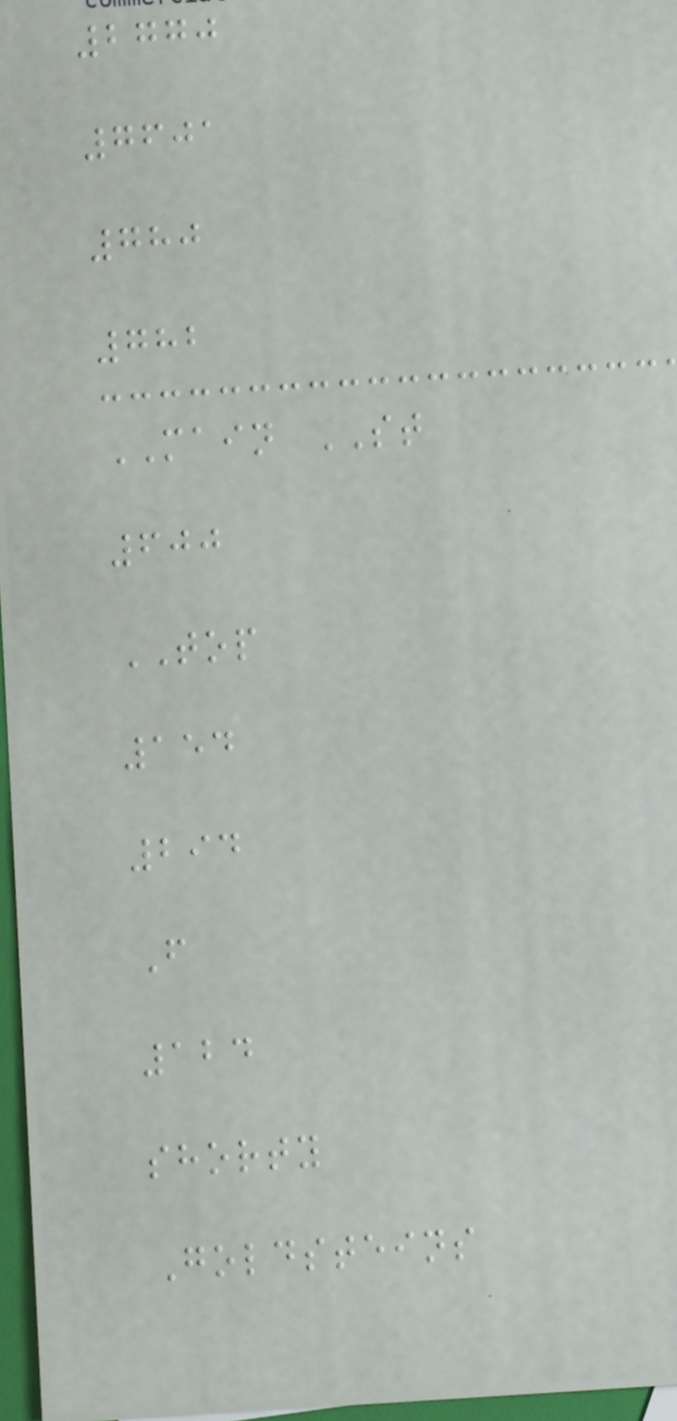2770
7601
780
782
MAIN ST
600
TOP
154
294
F
124
shorty
Goldsteins
